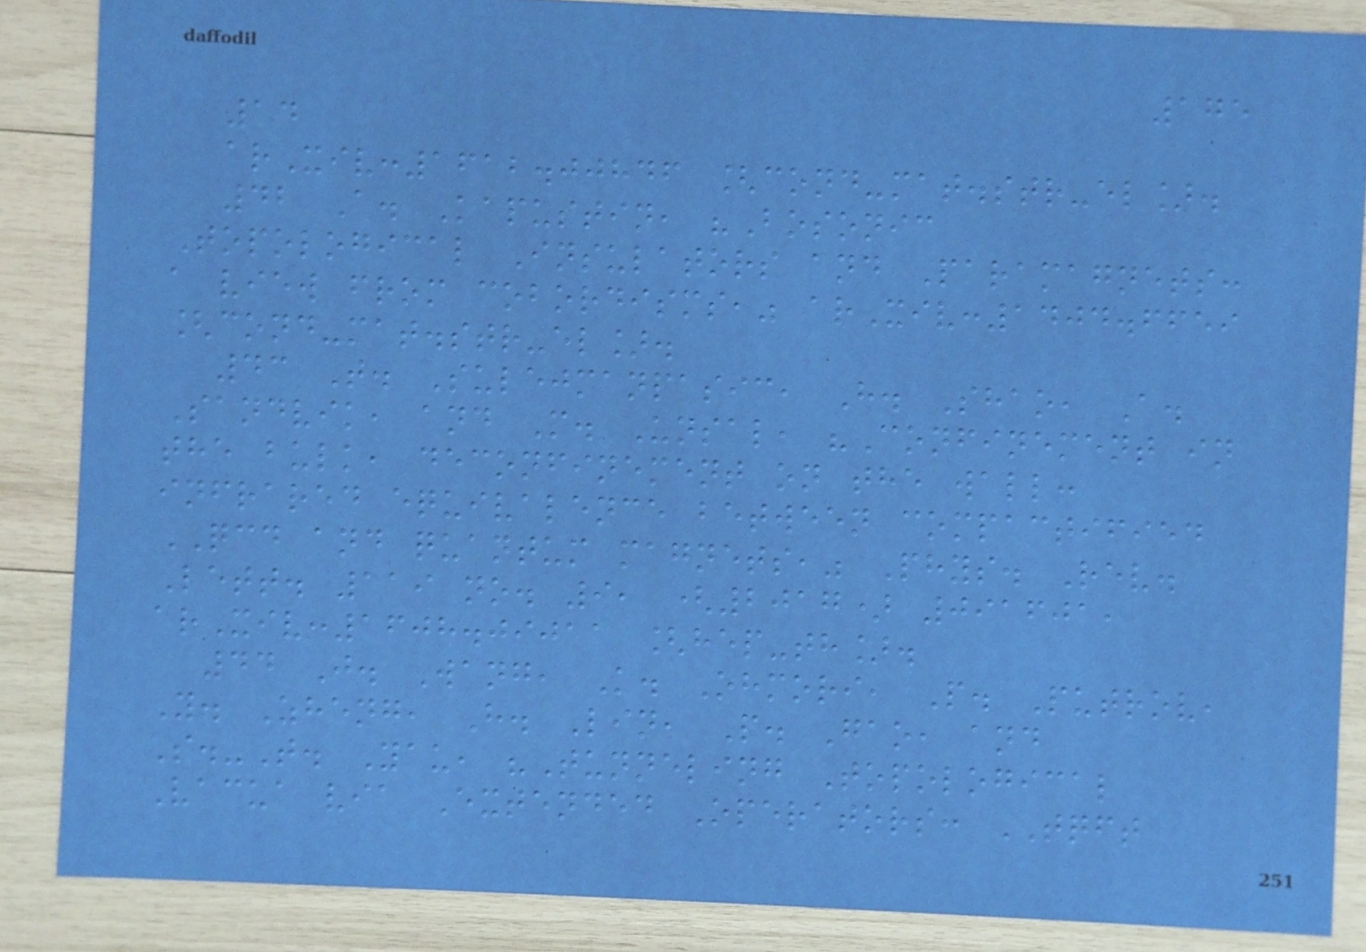175
14
arXiv:1612.00846 [cond-mat.str-el].
42 A. Kapustin, "Bosonic
Topological Insulators and Paramagnets:
a view from cobordisms," arXiv:1404.6659
[cond-mat.str-el].
43 T. Sulejmanpasic, H. Shao, A.
Sandvik, and M. Unsal, "Confinement in
the bulk, deconfinement on the wall:
infrared equivalence between compactified
QCD and quantum magnets," Phys. Rev.
Lett. 119 no. 9, (2017) 091601,
arXiv:1608.09011 [hep-th].
44 J. Wang, K. Ohmori, P. Putrov,
Y. Zheng, H. Lin, P. Gao, and
S.-T. Yau, "Tunneling Topological
Vacua via Extended Operators: TQFT
